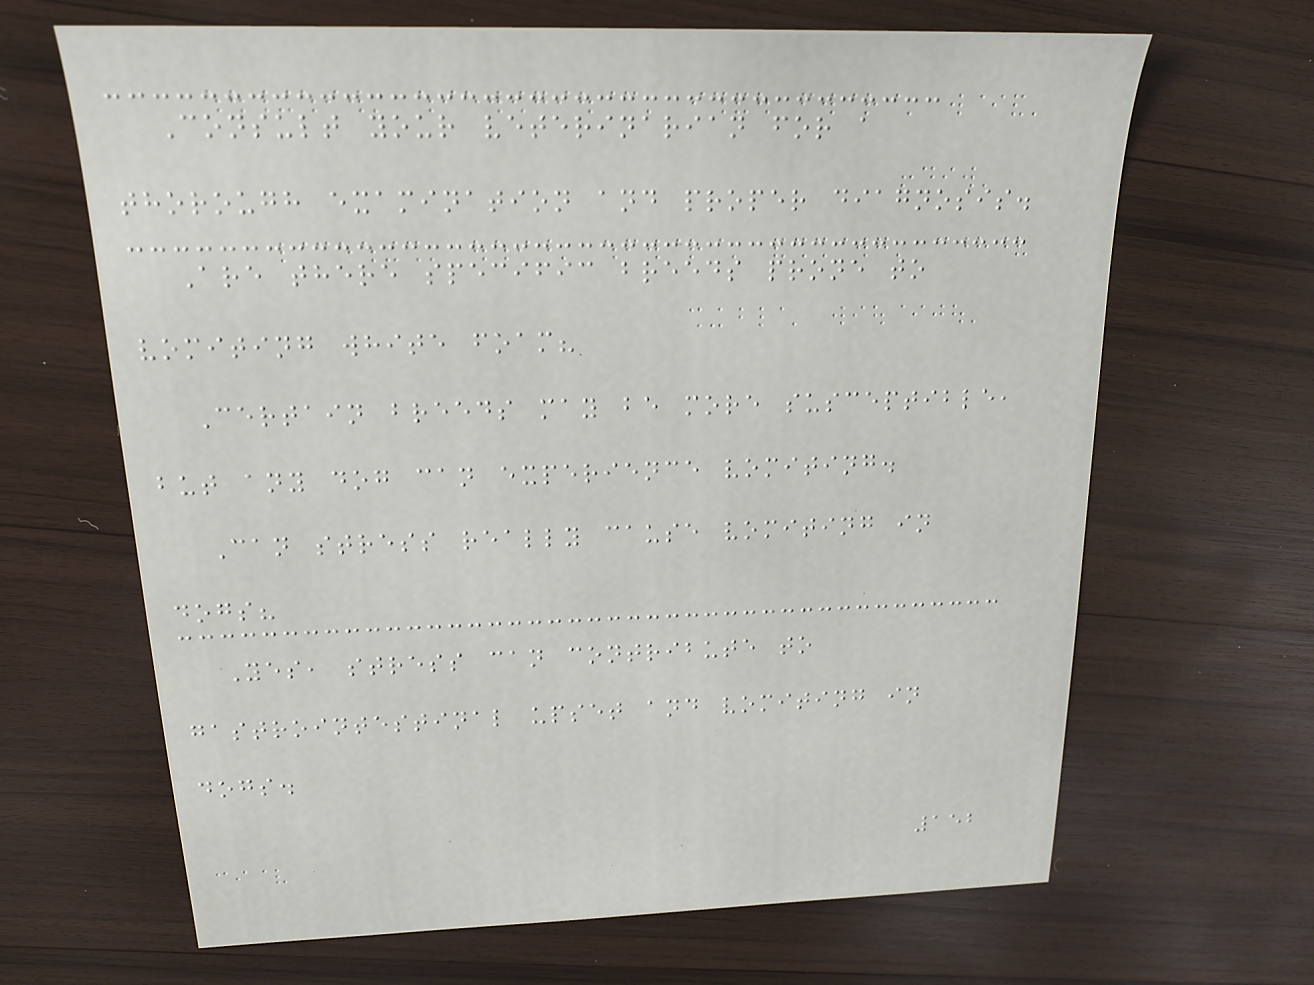Consult your veterinarian for a
thorough examination and proper diagnosis.
Are there specific breeds prone to
vomiting white foam?
Certain breeds may be more susceptible,
but any dog can experience vomiting.
Can stress really cause vomiting in
dogs?
Yes, stress can contribute to
gastrointestinal upset and vomiting in
dogs.
152
